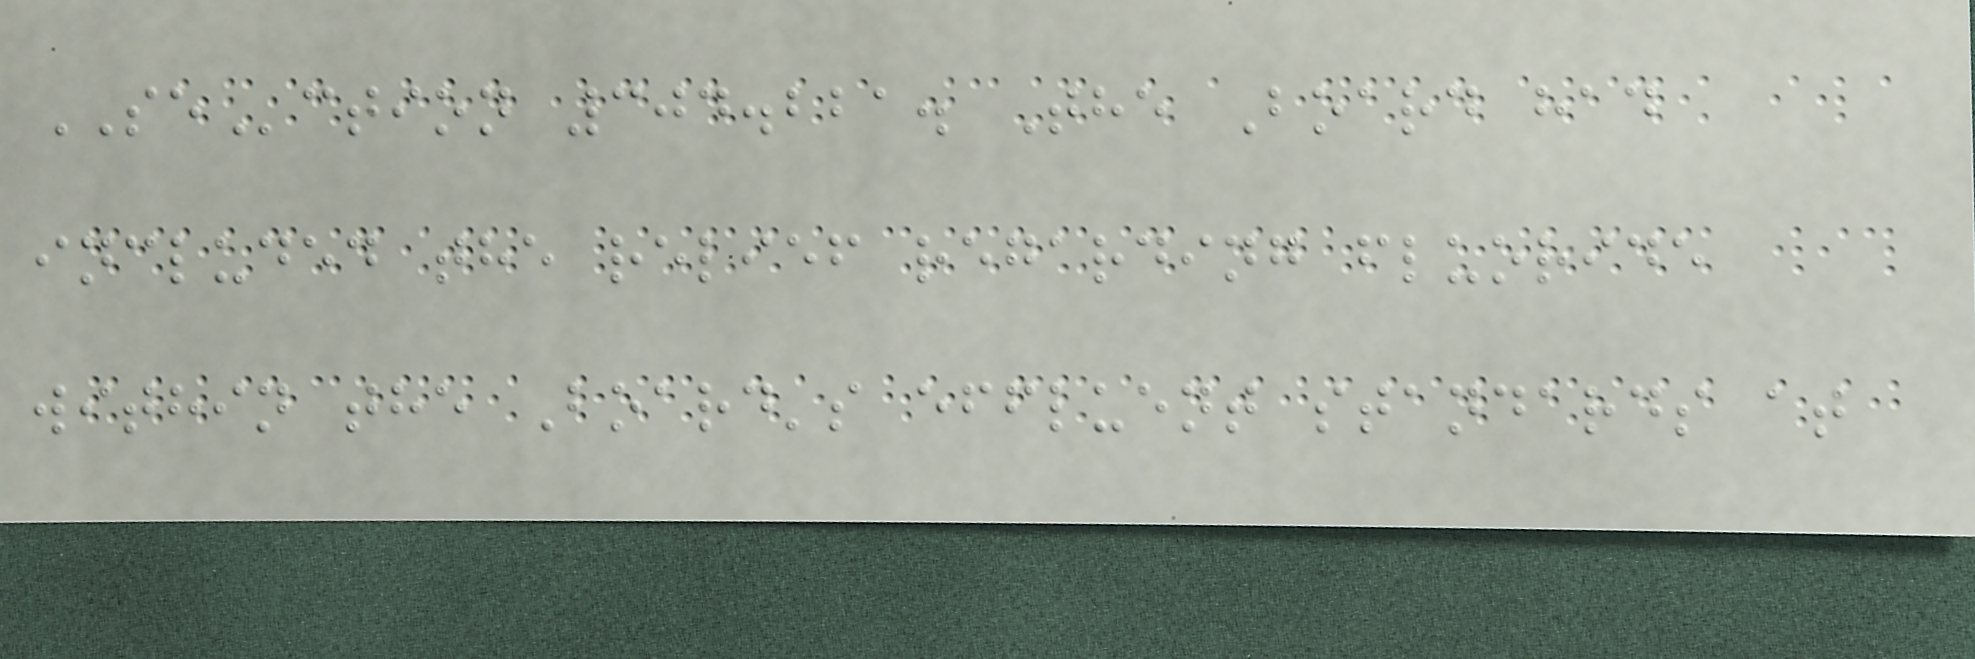SEction 304.221. The Board had
included the relief regarding fluoride
within the Board's effluent standards at
